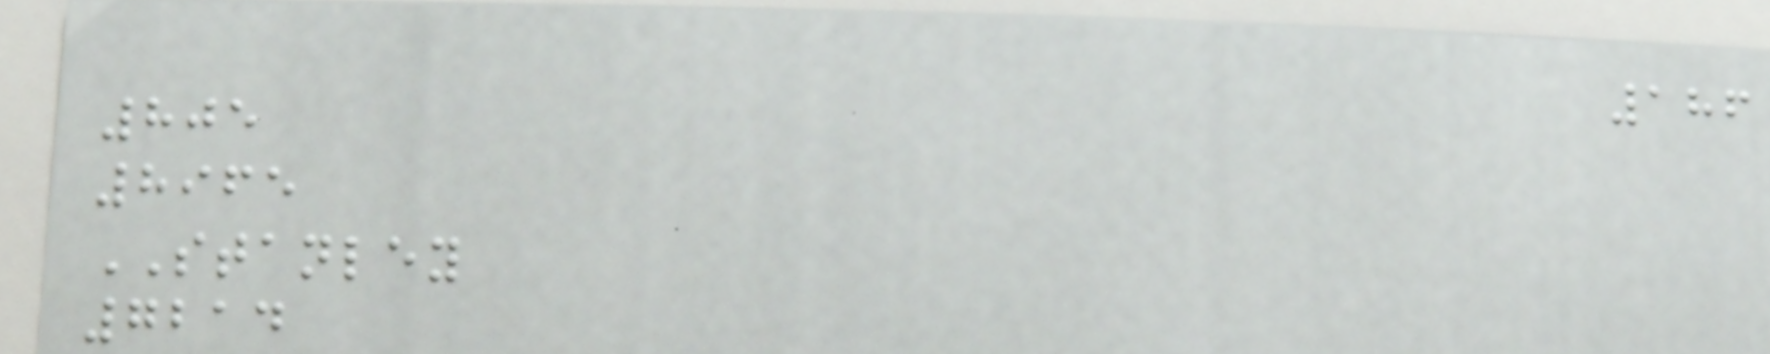186
805
8965
STANLEY
7214
